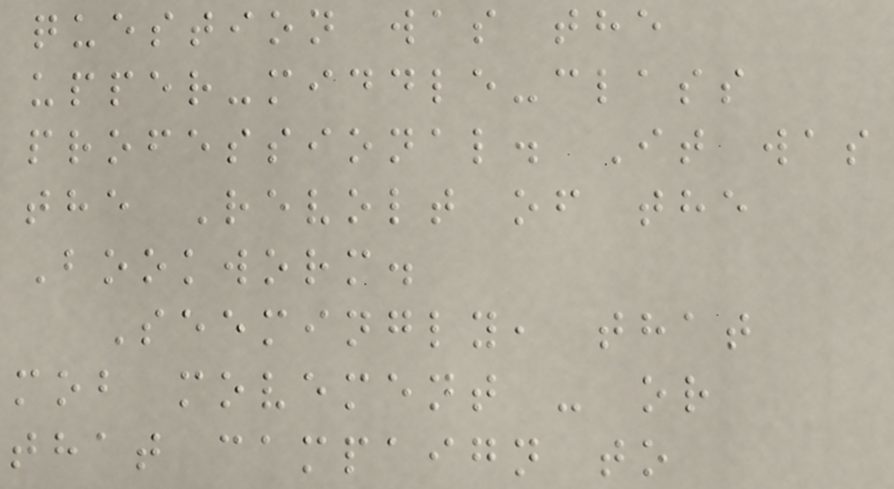question was the
upper-middle-class
professional. It was
the Revolt of the
Bookworm.
Seemingly, that
mob movement - or
that campaign to
